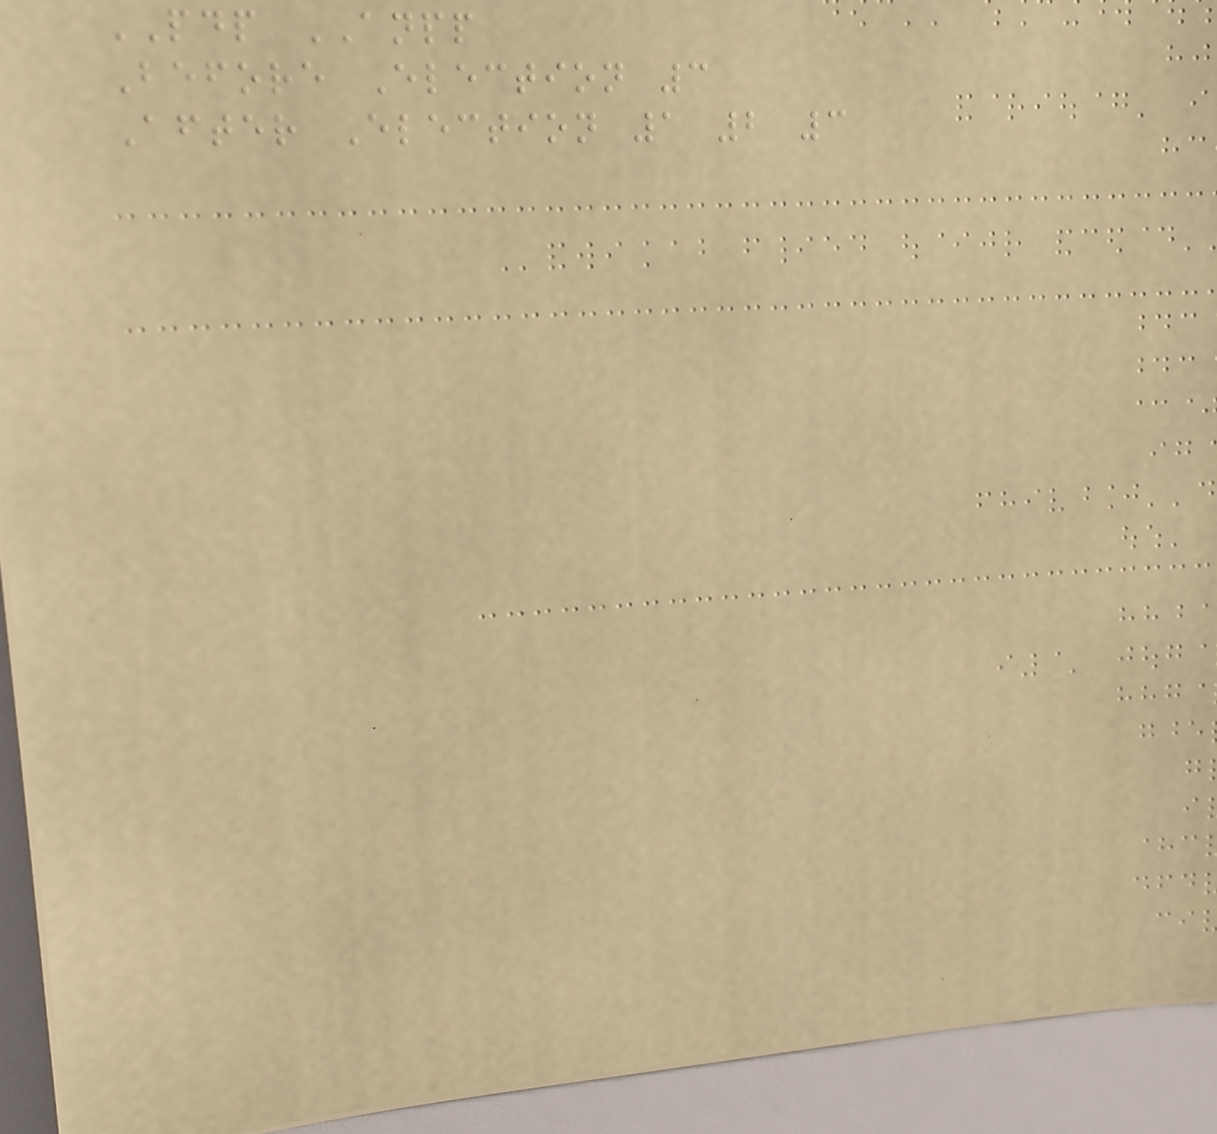PDP ANPP
Before Election 3
After Election 1 2 3
